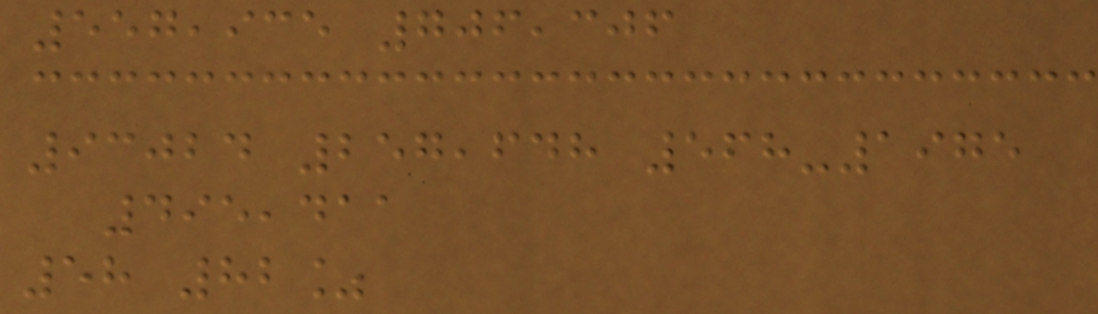557,935 706,306
93024 257,648 568-1975
495,411
58 82%
